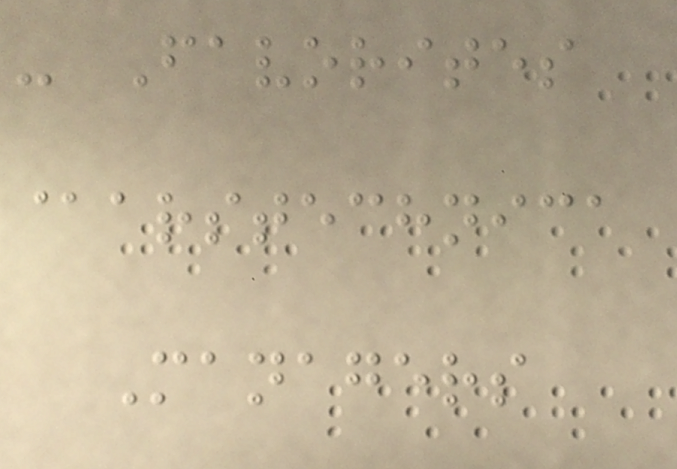- Favorites
@arstechnica
Managers
